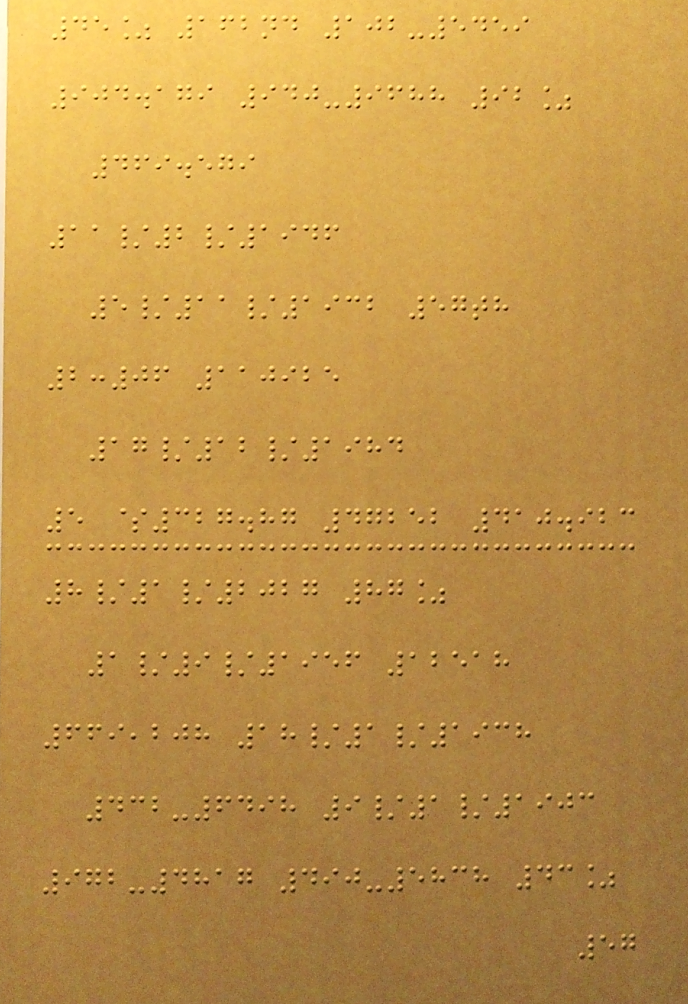45% 162nd 102-5459
904.179 940-9688 92%
469.579
11/2/1946
5/11/1932 57th
2:06 110925
17/12/1984
5 $327.87 47252 410.923
8/1/2027 87%
1/9/1956 12518
669,208 18/1/1938
432-6498 9/1/1903
972-4817 490-5838 43%
57
